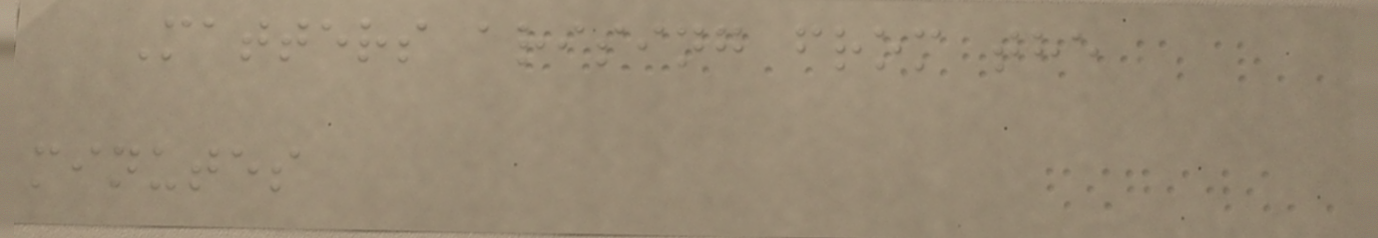Matters arising from the
minutes
